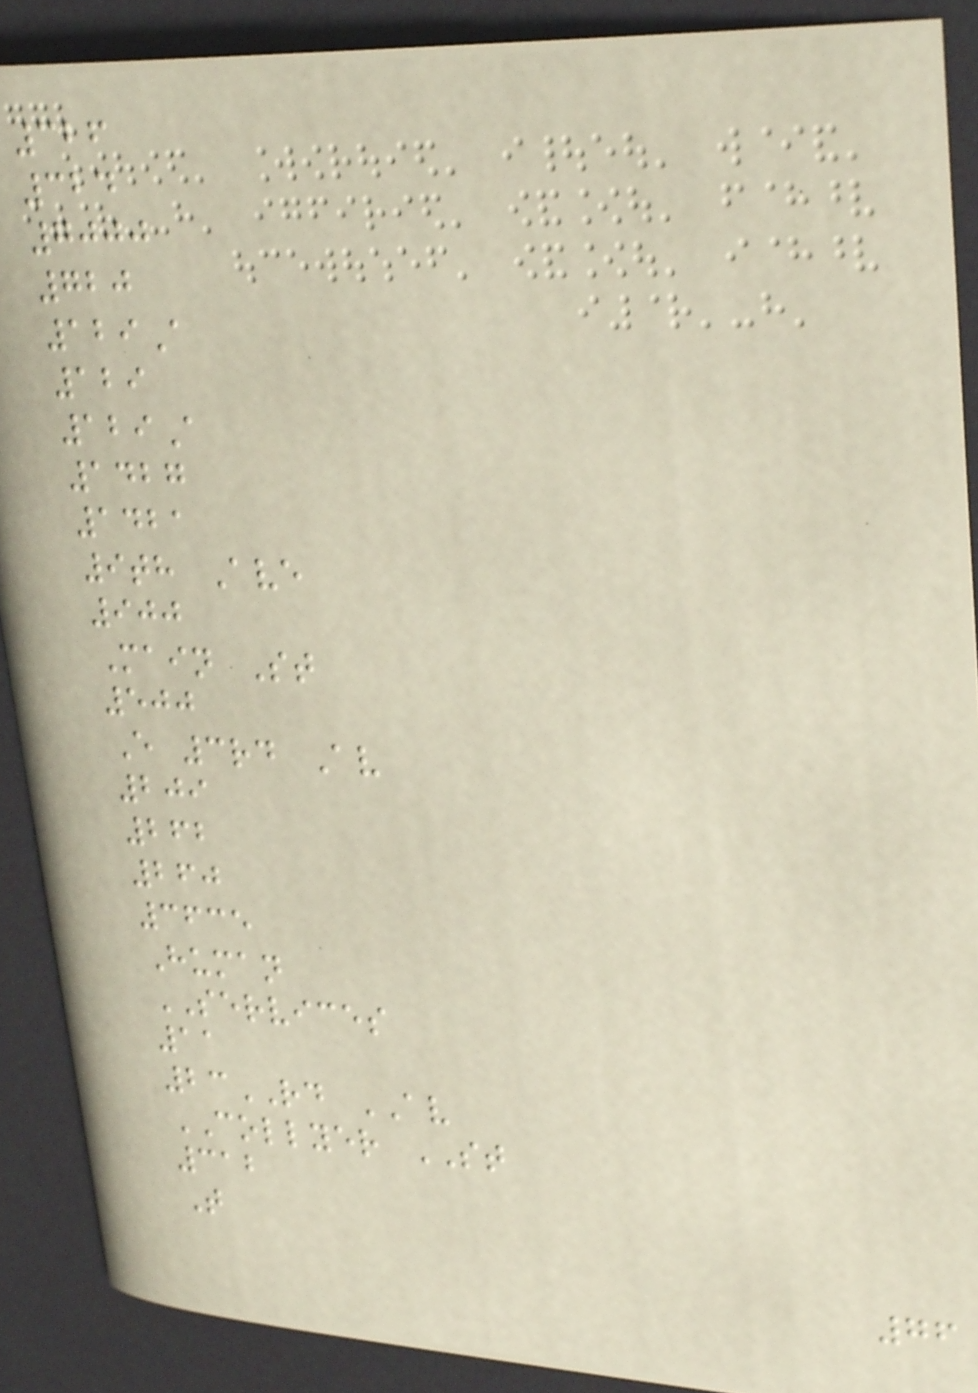326
324
7000
720
129A
129
129A
1427
1421
9th Ave
900
Main St
500
E 3rd Av
209
262
260
3635
Human
SERVICES
11
23RD AV
COLLYER ST
312
T
76
